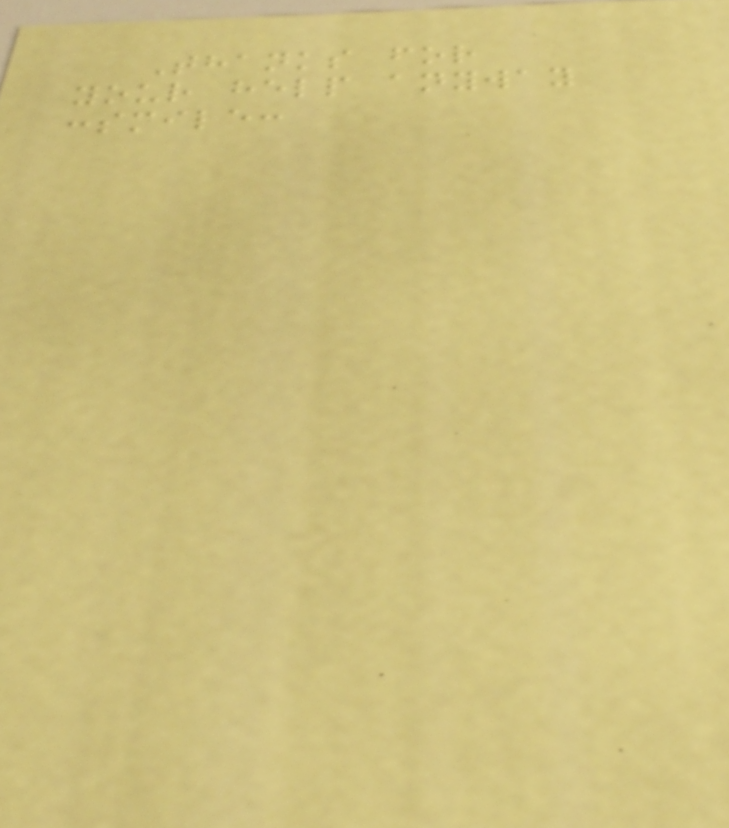Thanks for
your help anyway
:smile:
